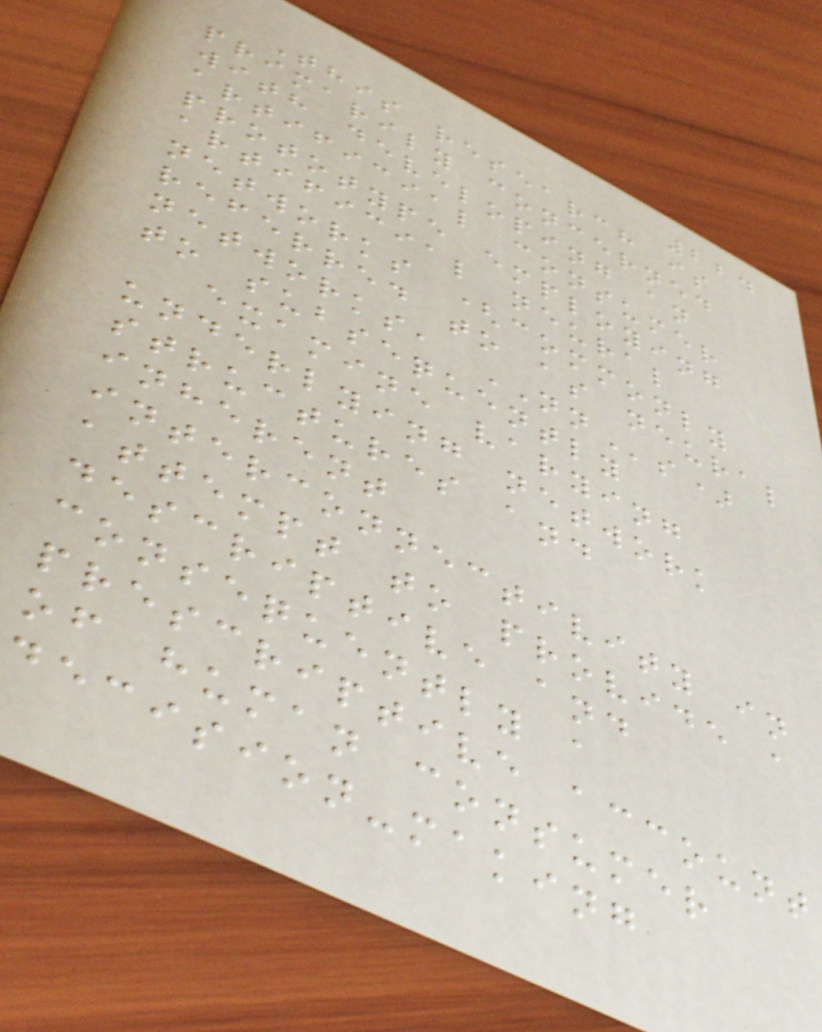224
This research is
primarily concerned
with developing an
artificial consumer
prototype employing
artificial neural
networks (commonly
referred to as neural
networks, NNs)
to subsequently
examine varying
underlying network
structures and
inherent
interconnectivity in
attempt to provide a
descriptive and
consequently a
prescriptive account
of human consumer
decision-making
